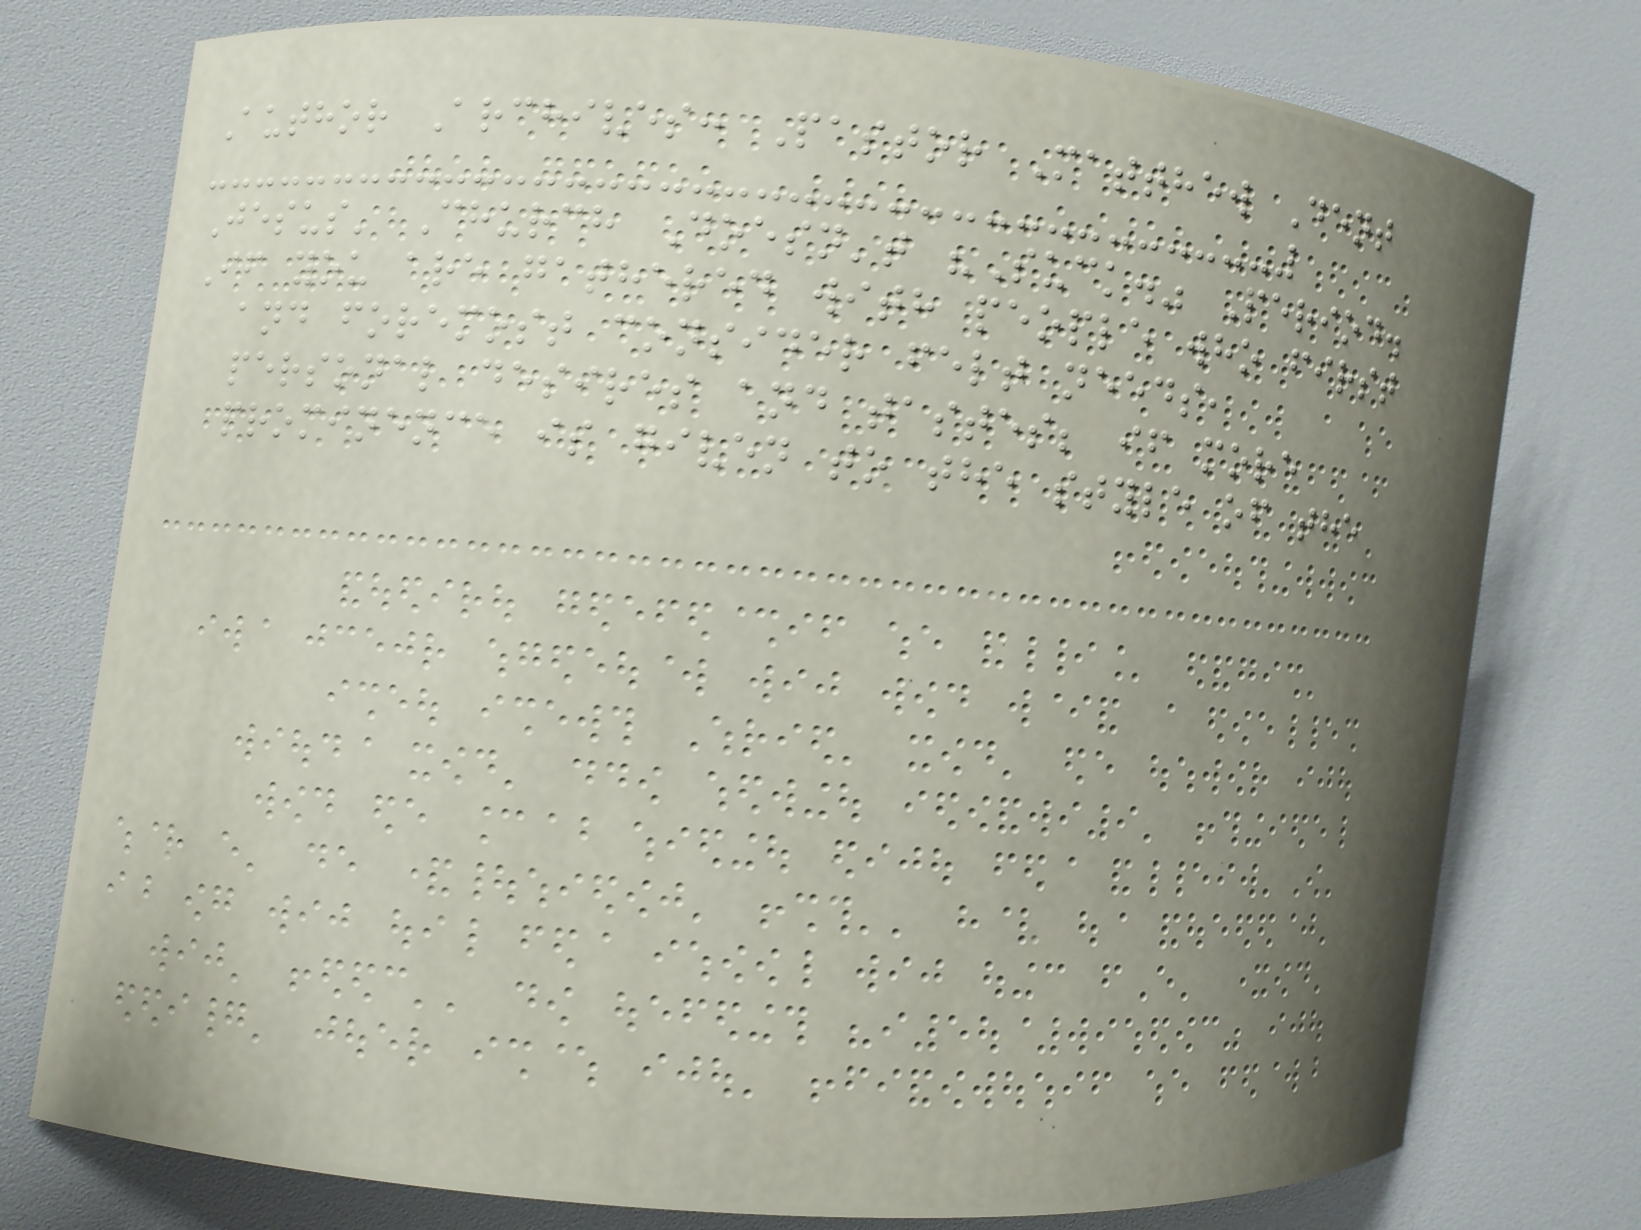Author Archives: Pastor Matthew Dent
Jesus' Church Doesn't "Suck." Period.
If you are gathered with people who first
and foremost consider felt needs,
personal desires and tastes; if more
prominence is given to the style of the
